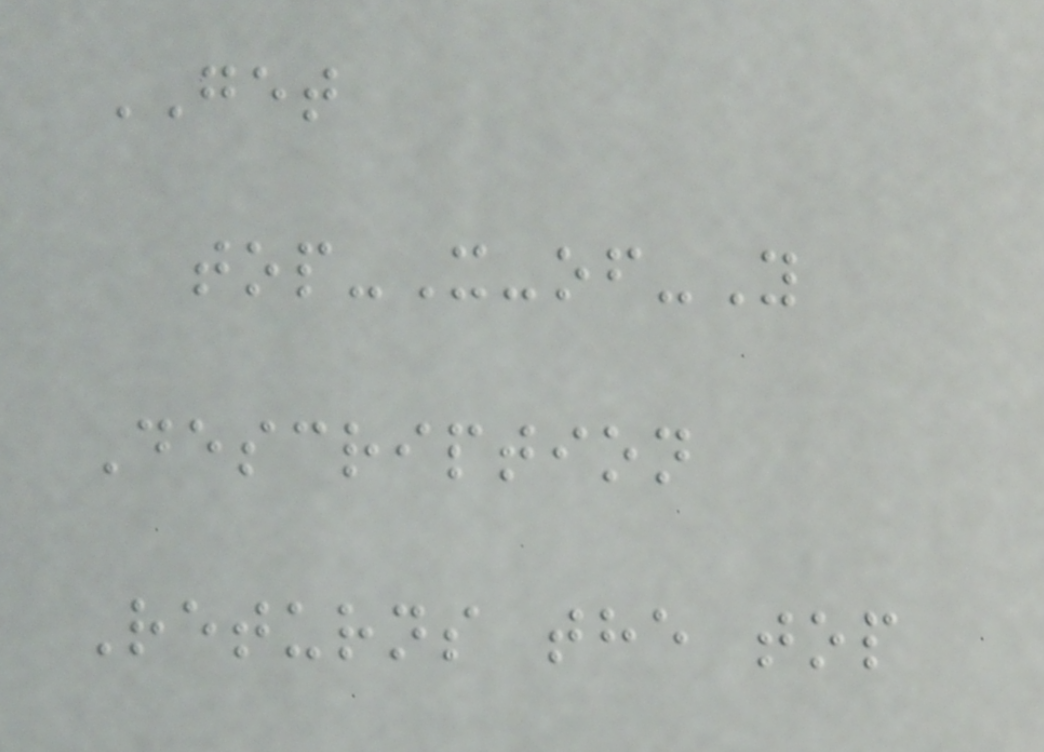GET
top-X-of-Y
Description
Returns the top
